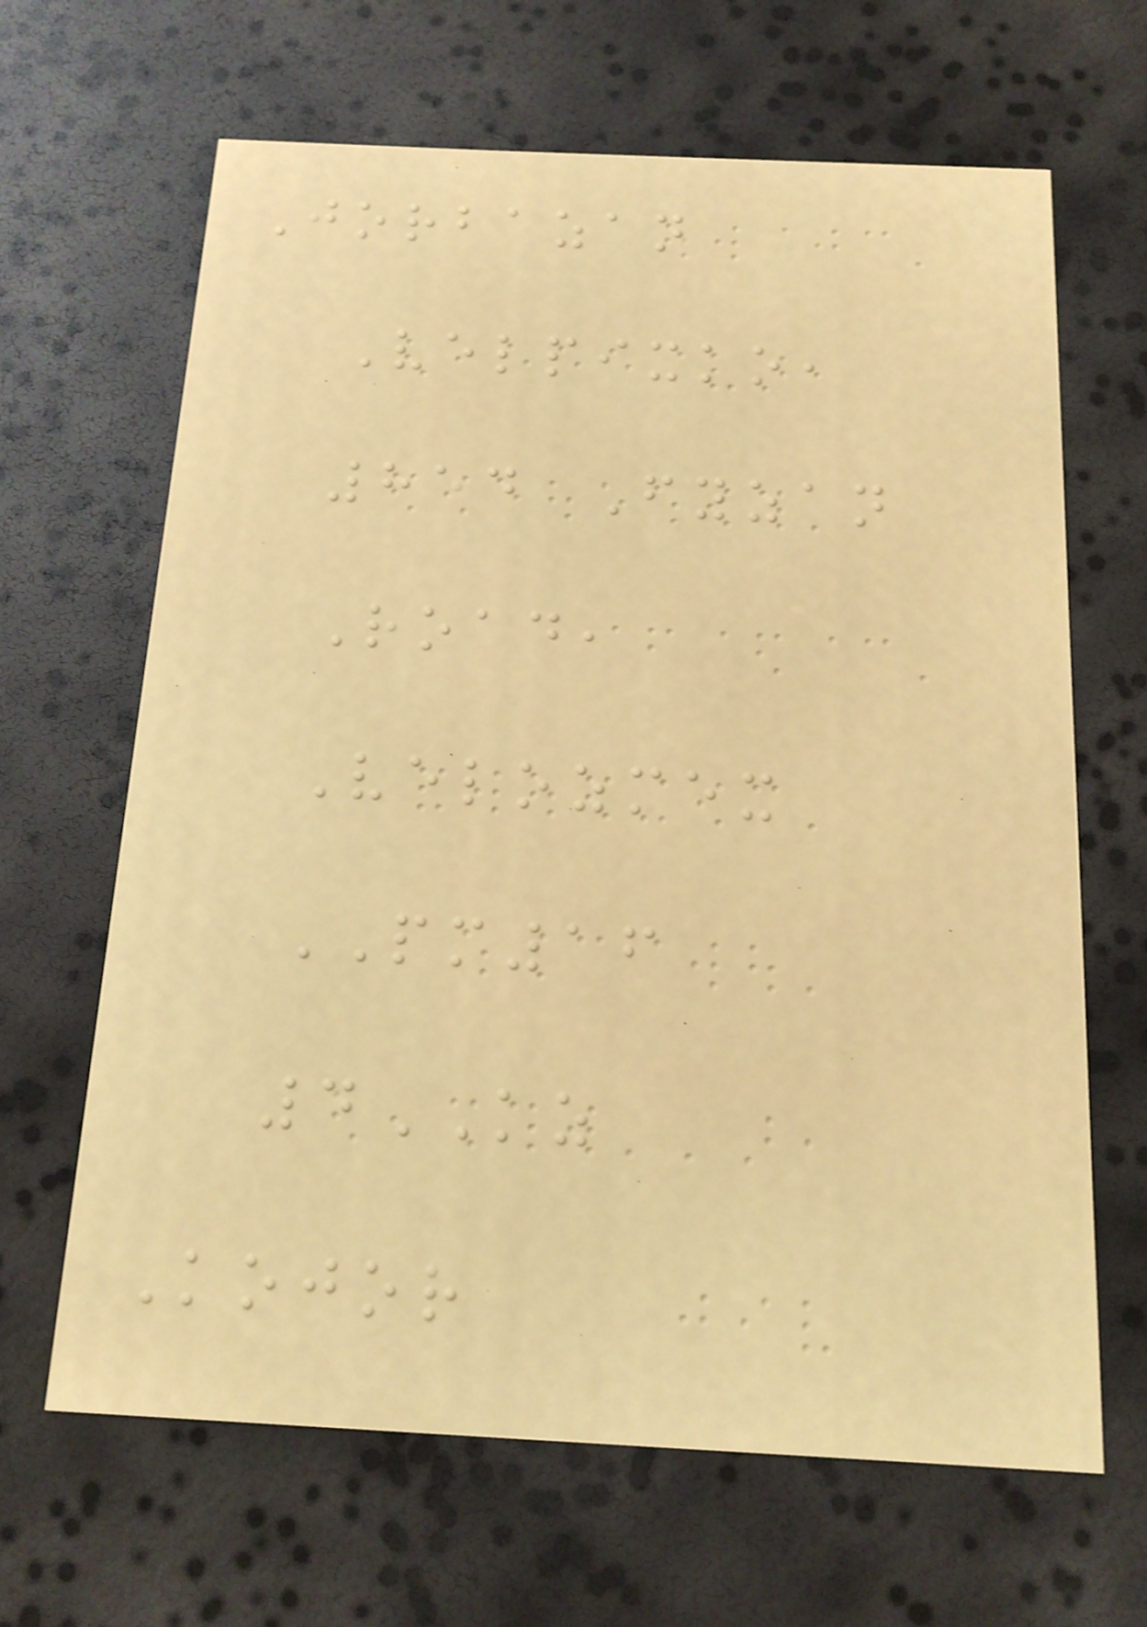Jorbazan
Velpixko,
854 Fyzan
Road,
Velozmex
PM16
4KZ
Kojor
